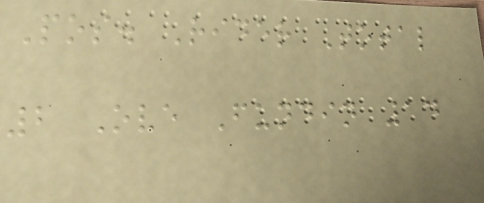Pos. Rider Total
2 Ove Fundin 14
